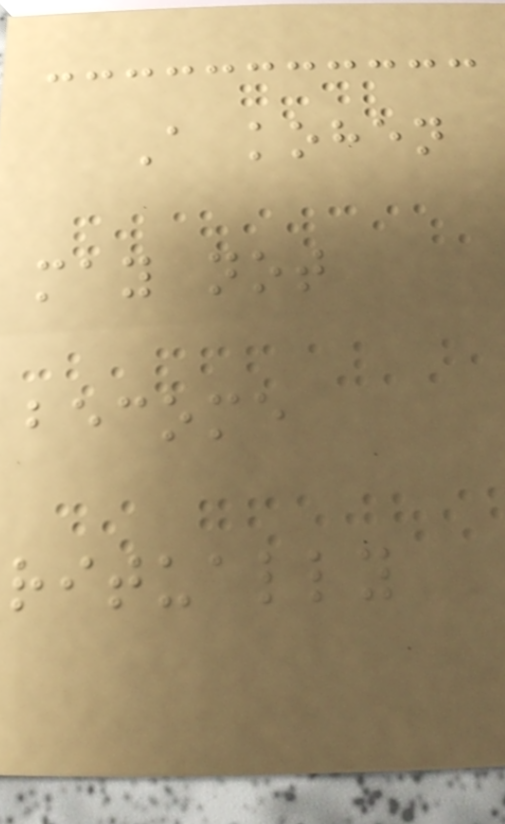A kohen
may not
become
ritually
